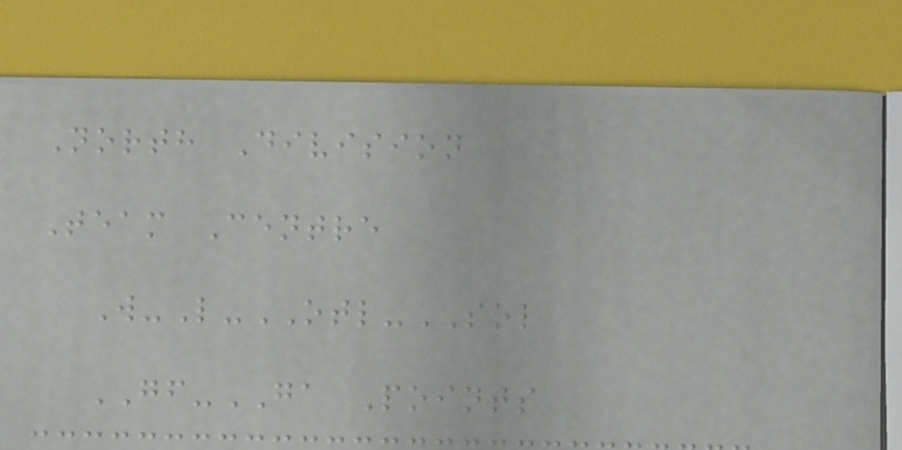North Division
Team Centre
W-L-OTL-SOL
GF-GA Points
